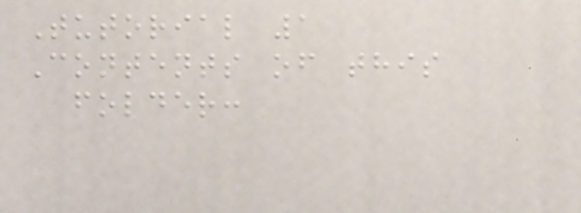Tutorial 1
Contents of this
folder:
